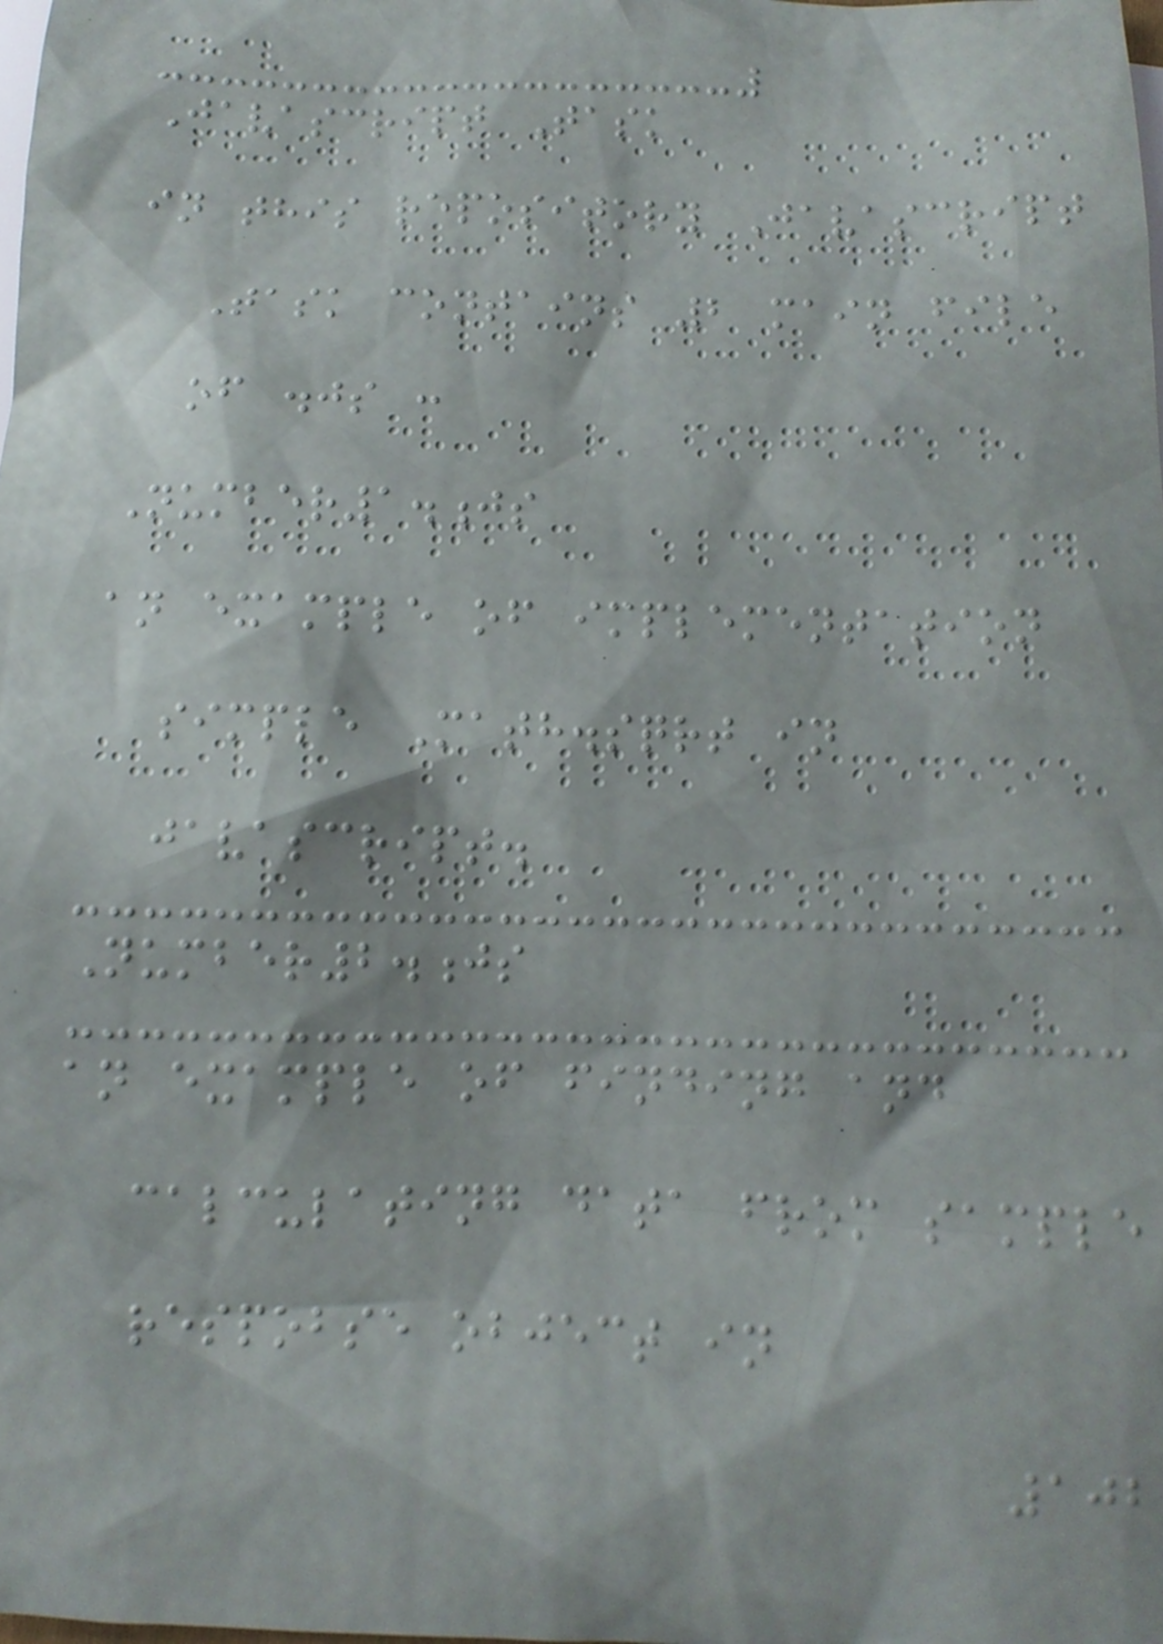Javascript Task
in this repository Javascript
Task contains 2 main file
of .js :
Number1.js
an example of implementation
simple Math.sqrt in
javascript.
Number2.js
an example of finding and
calculating data from sample
respobse object in
102
